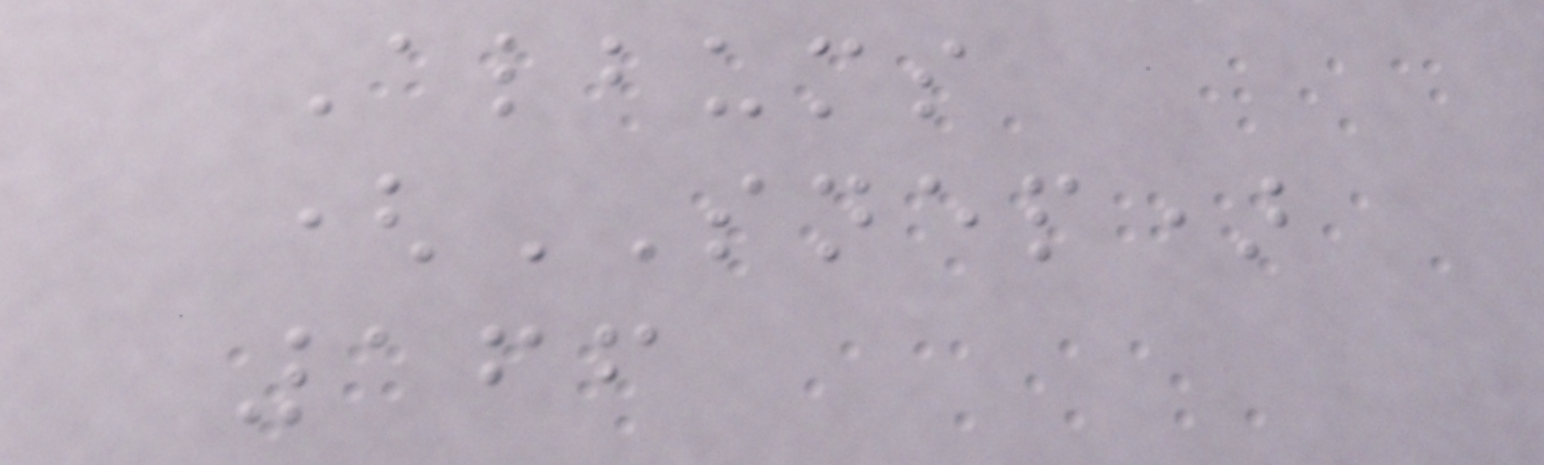Albums
(SNEP)
166
